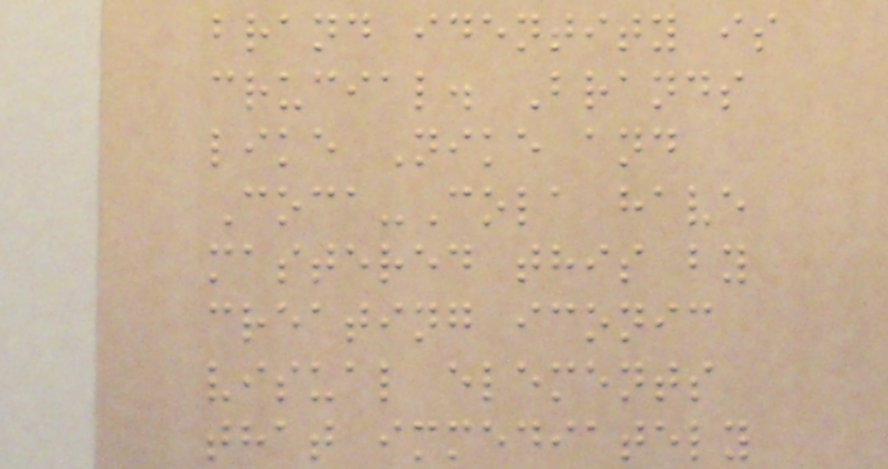brand identity is
crucial. Brands
like Nike and
Coca-Cola have
mastered this by
creating iconic
visual elements
that immediately
